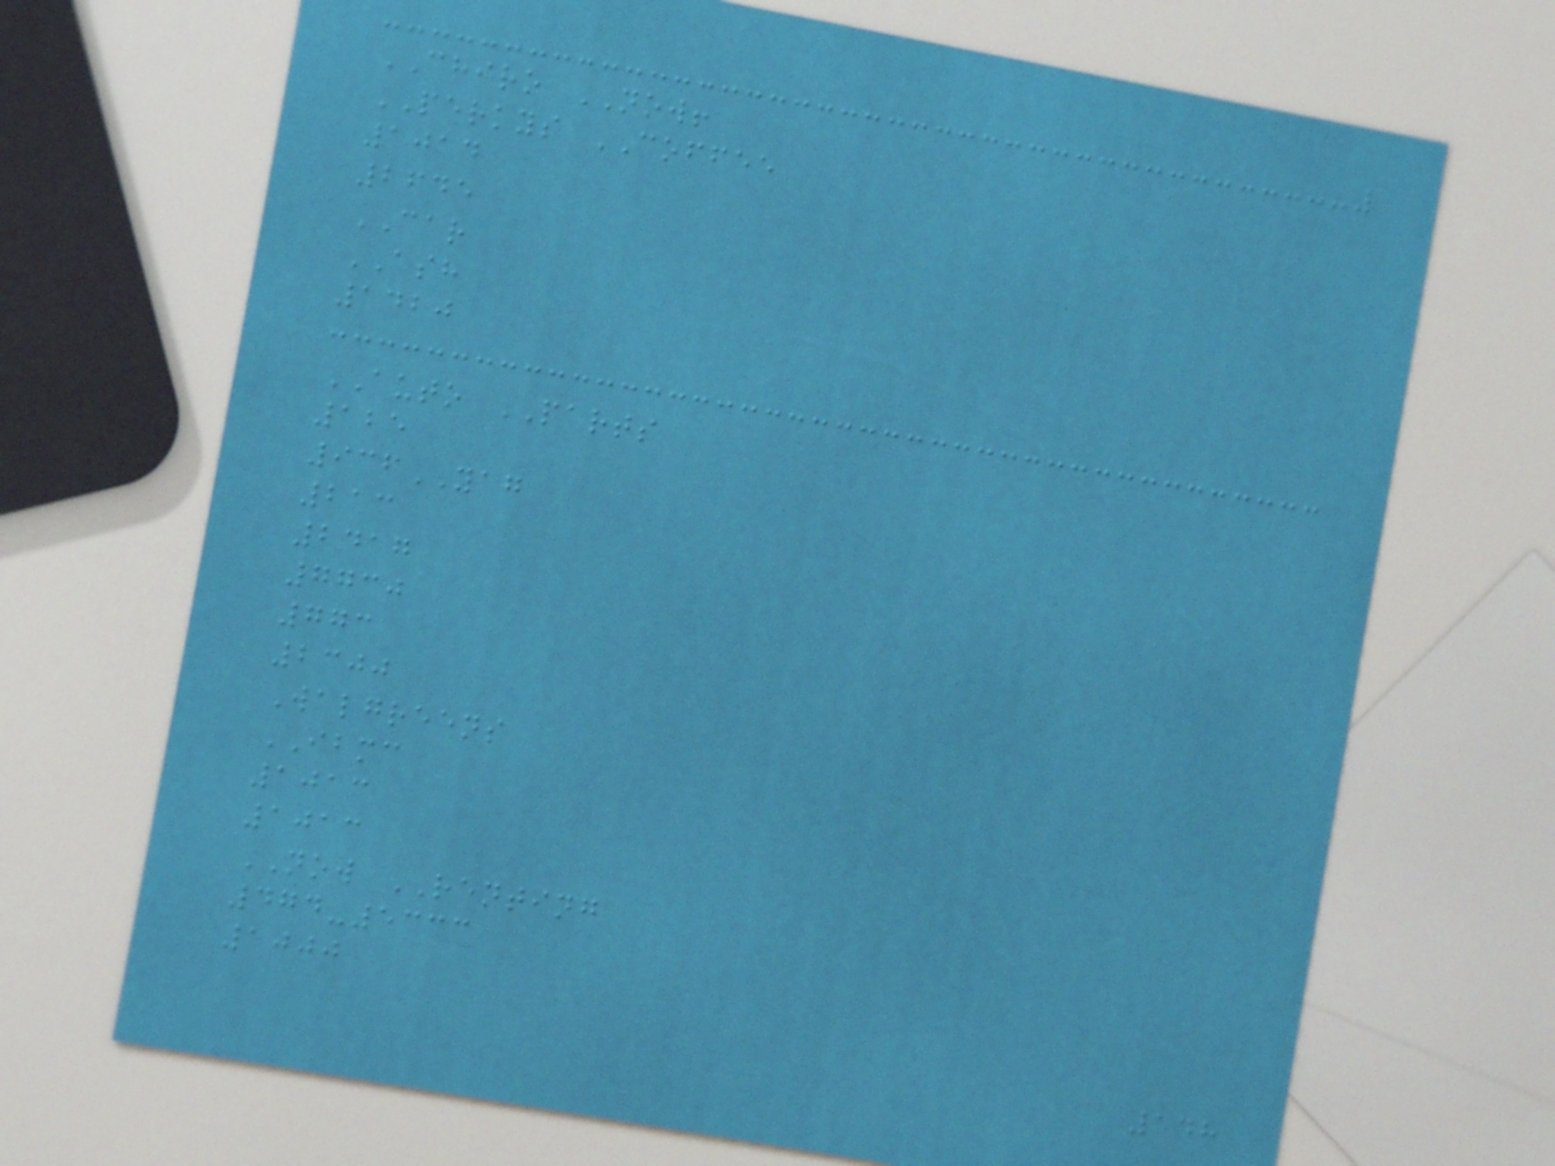CHIRO NOW!
PERKYS COFFEE
1014
2645
CAR
ASH
1420
AUTO PARTS
125
936YAG
213
2417
7730
773
2300
Walgreens
IBMC
1013
1013
NOW RENTING
474-5333
1000
148
